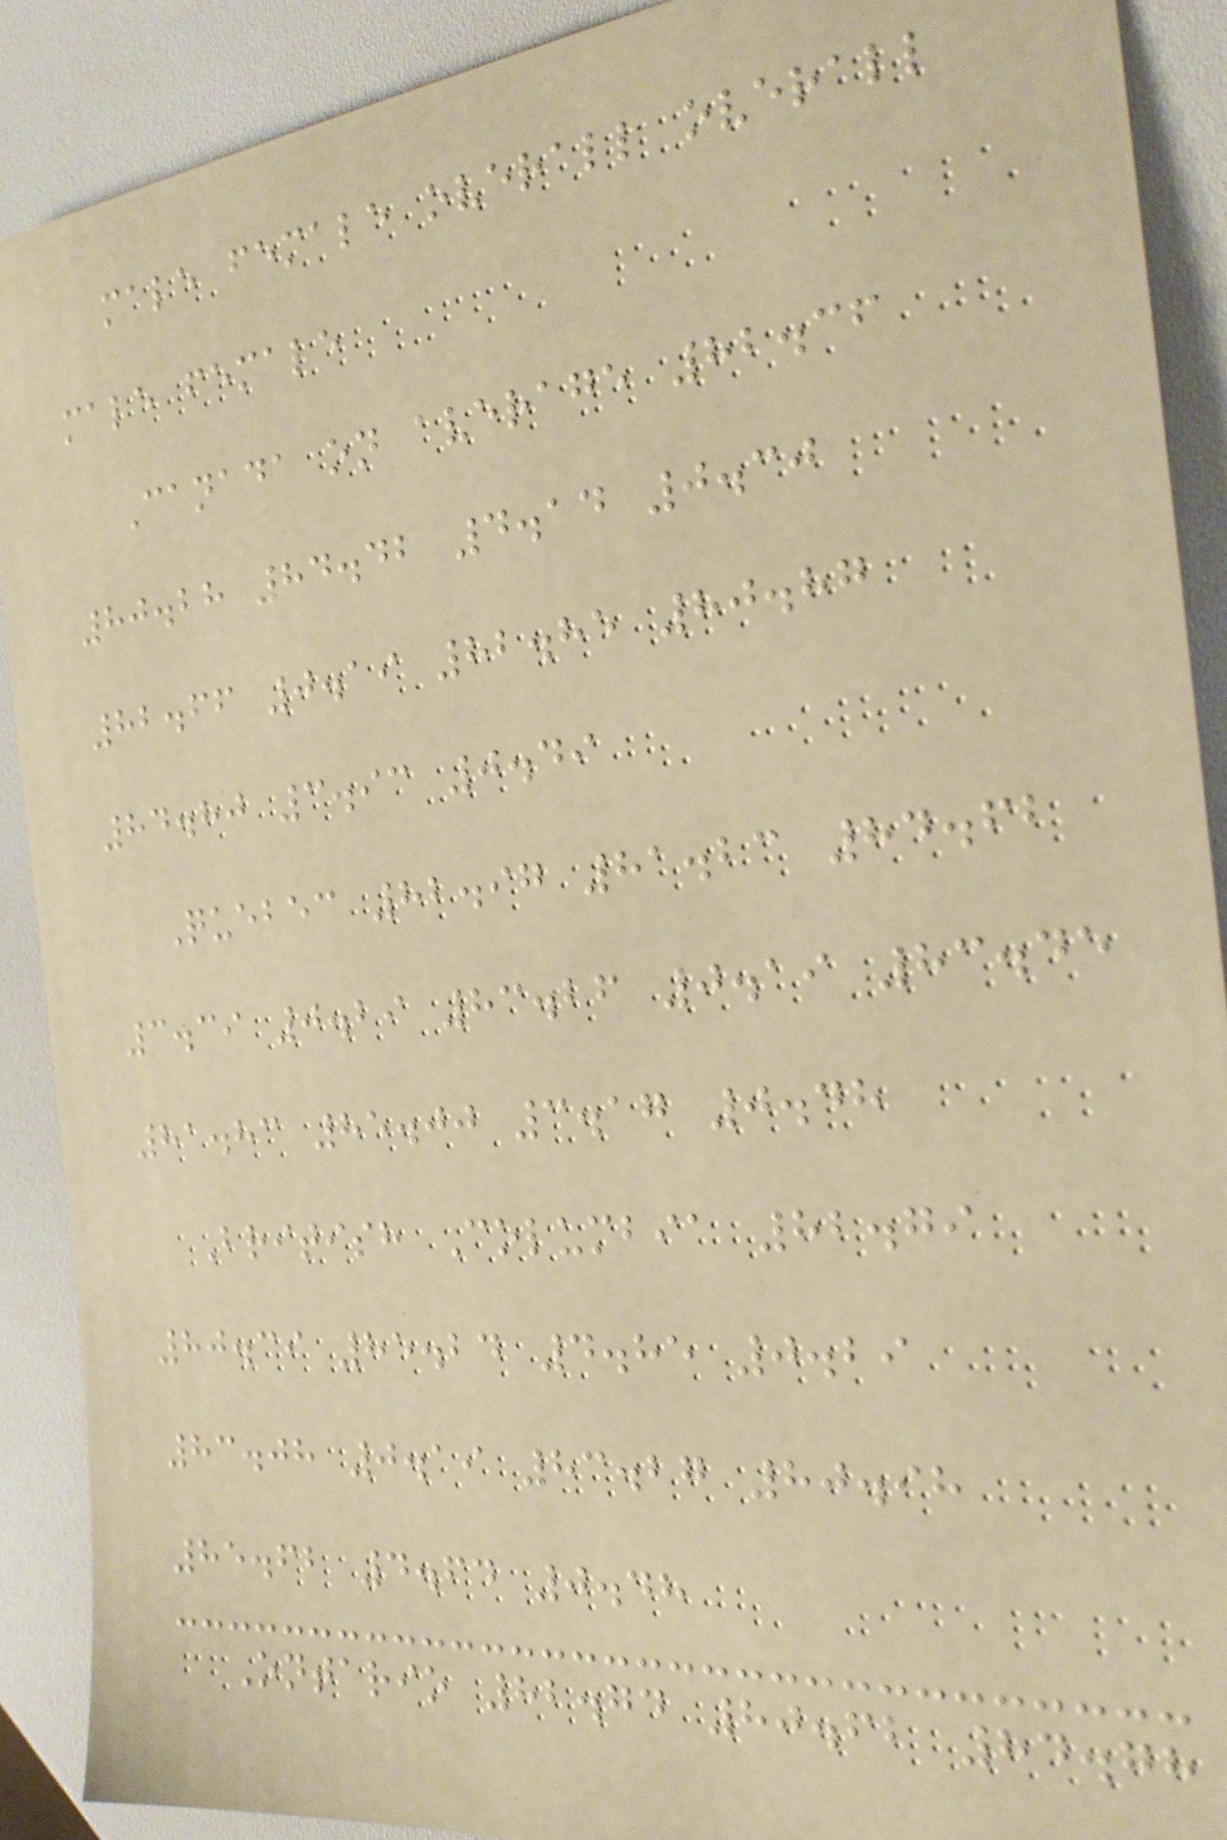male female overall overall
male female
Canada on average 82.36
80.28 84.42 4.14 0.30
82.66 0.19 82.85 80.87
84.80 3.93 0.49
Quebec 82.97 81.23 84.62
3.39 0.29 83.26 0.19 83.45
81.83 85.00 3.17 0.48
British Columbia 82.79
80.39 85.24 4.85 0.29
83.08 0.19 83.27 80.98
85.62 4.64 0.48
Ontario 82.74 80.62 84.78
